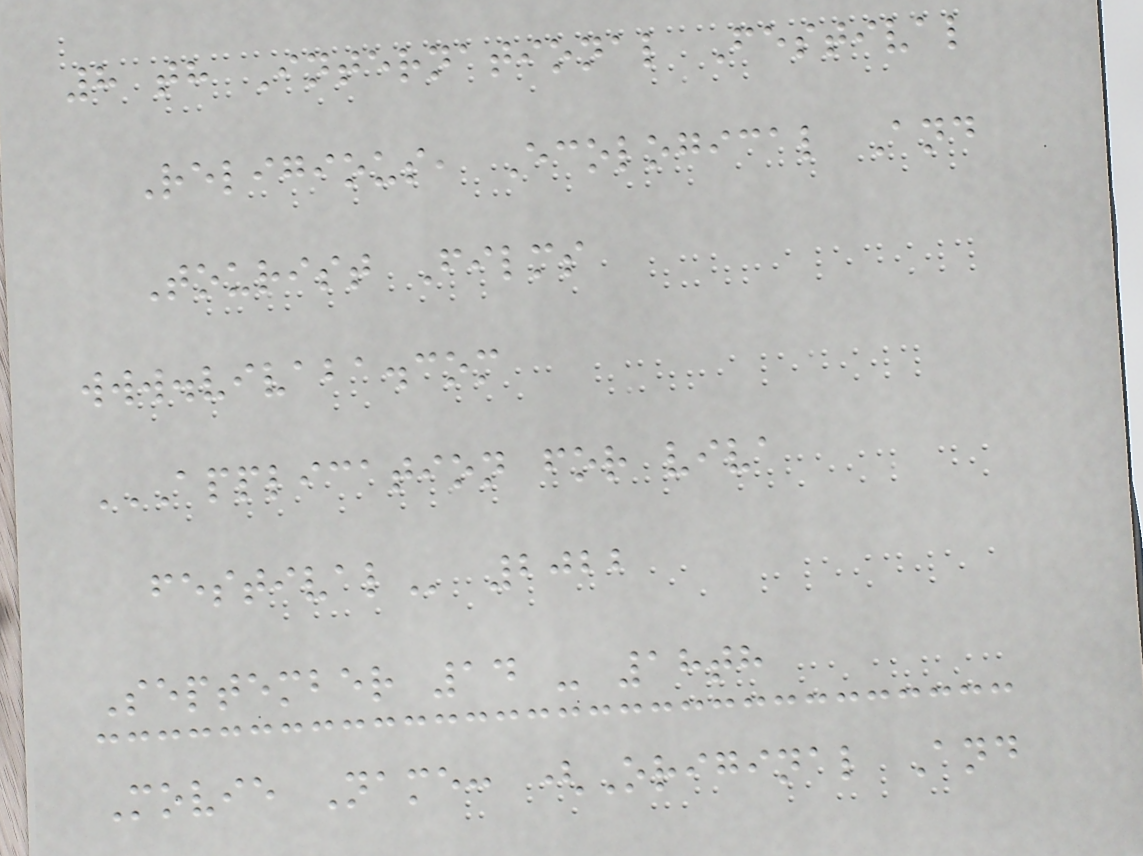8 th International Festival
Religious, Ecological And
Tourist Films
www.vivaba.com
APPLICATION FOR VIVA
FESTIVAL 2022
September 14 - 18th
Movie Name: (Original And
